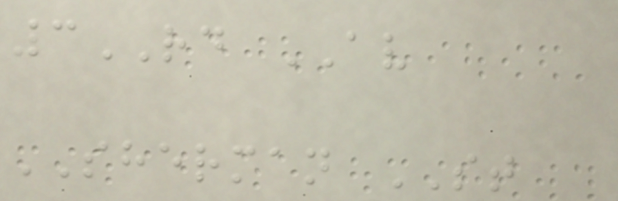3RD AV
SHERMAN ST
